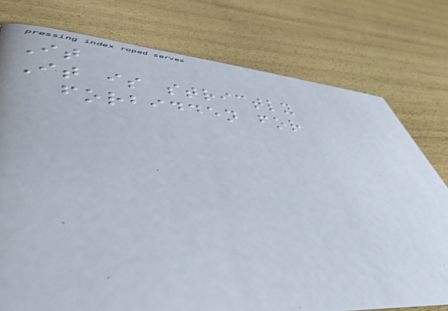It
It is strictly
forbidden for
